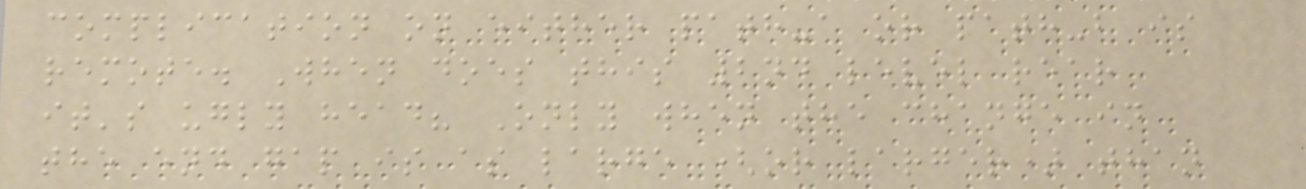complication on either path-a or path-b is
remote. When does this 2nd level rear
it's ugly head? Only when the change in
the end gap is as large (or larger) than
